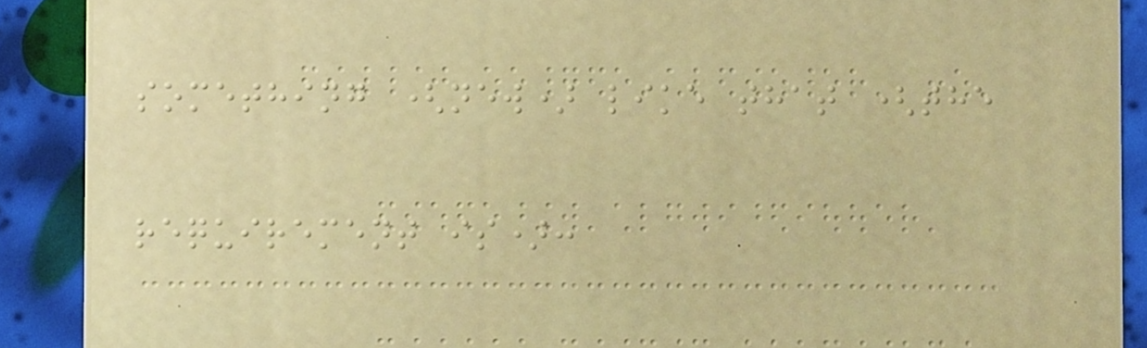something (new) like that (the
requirement is):
